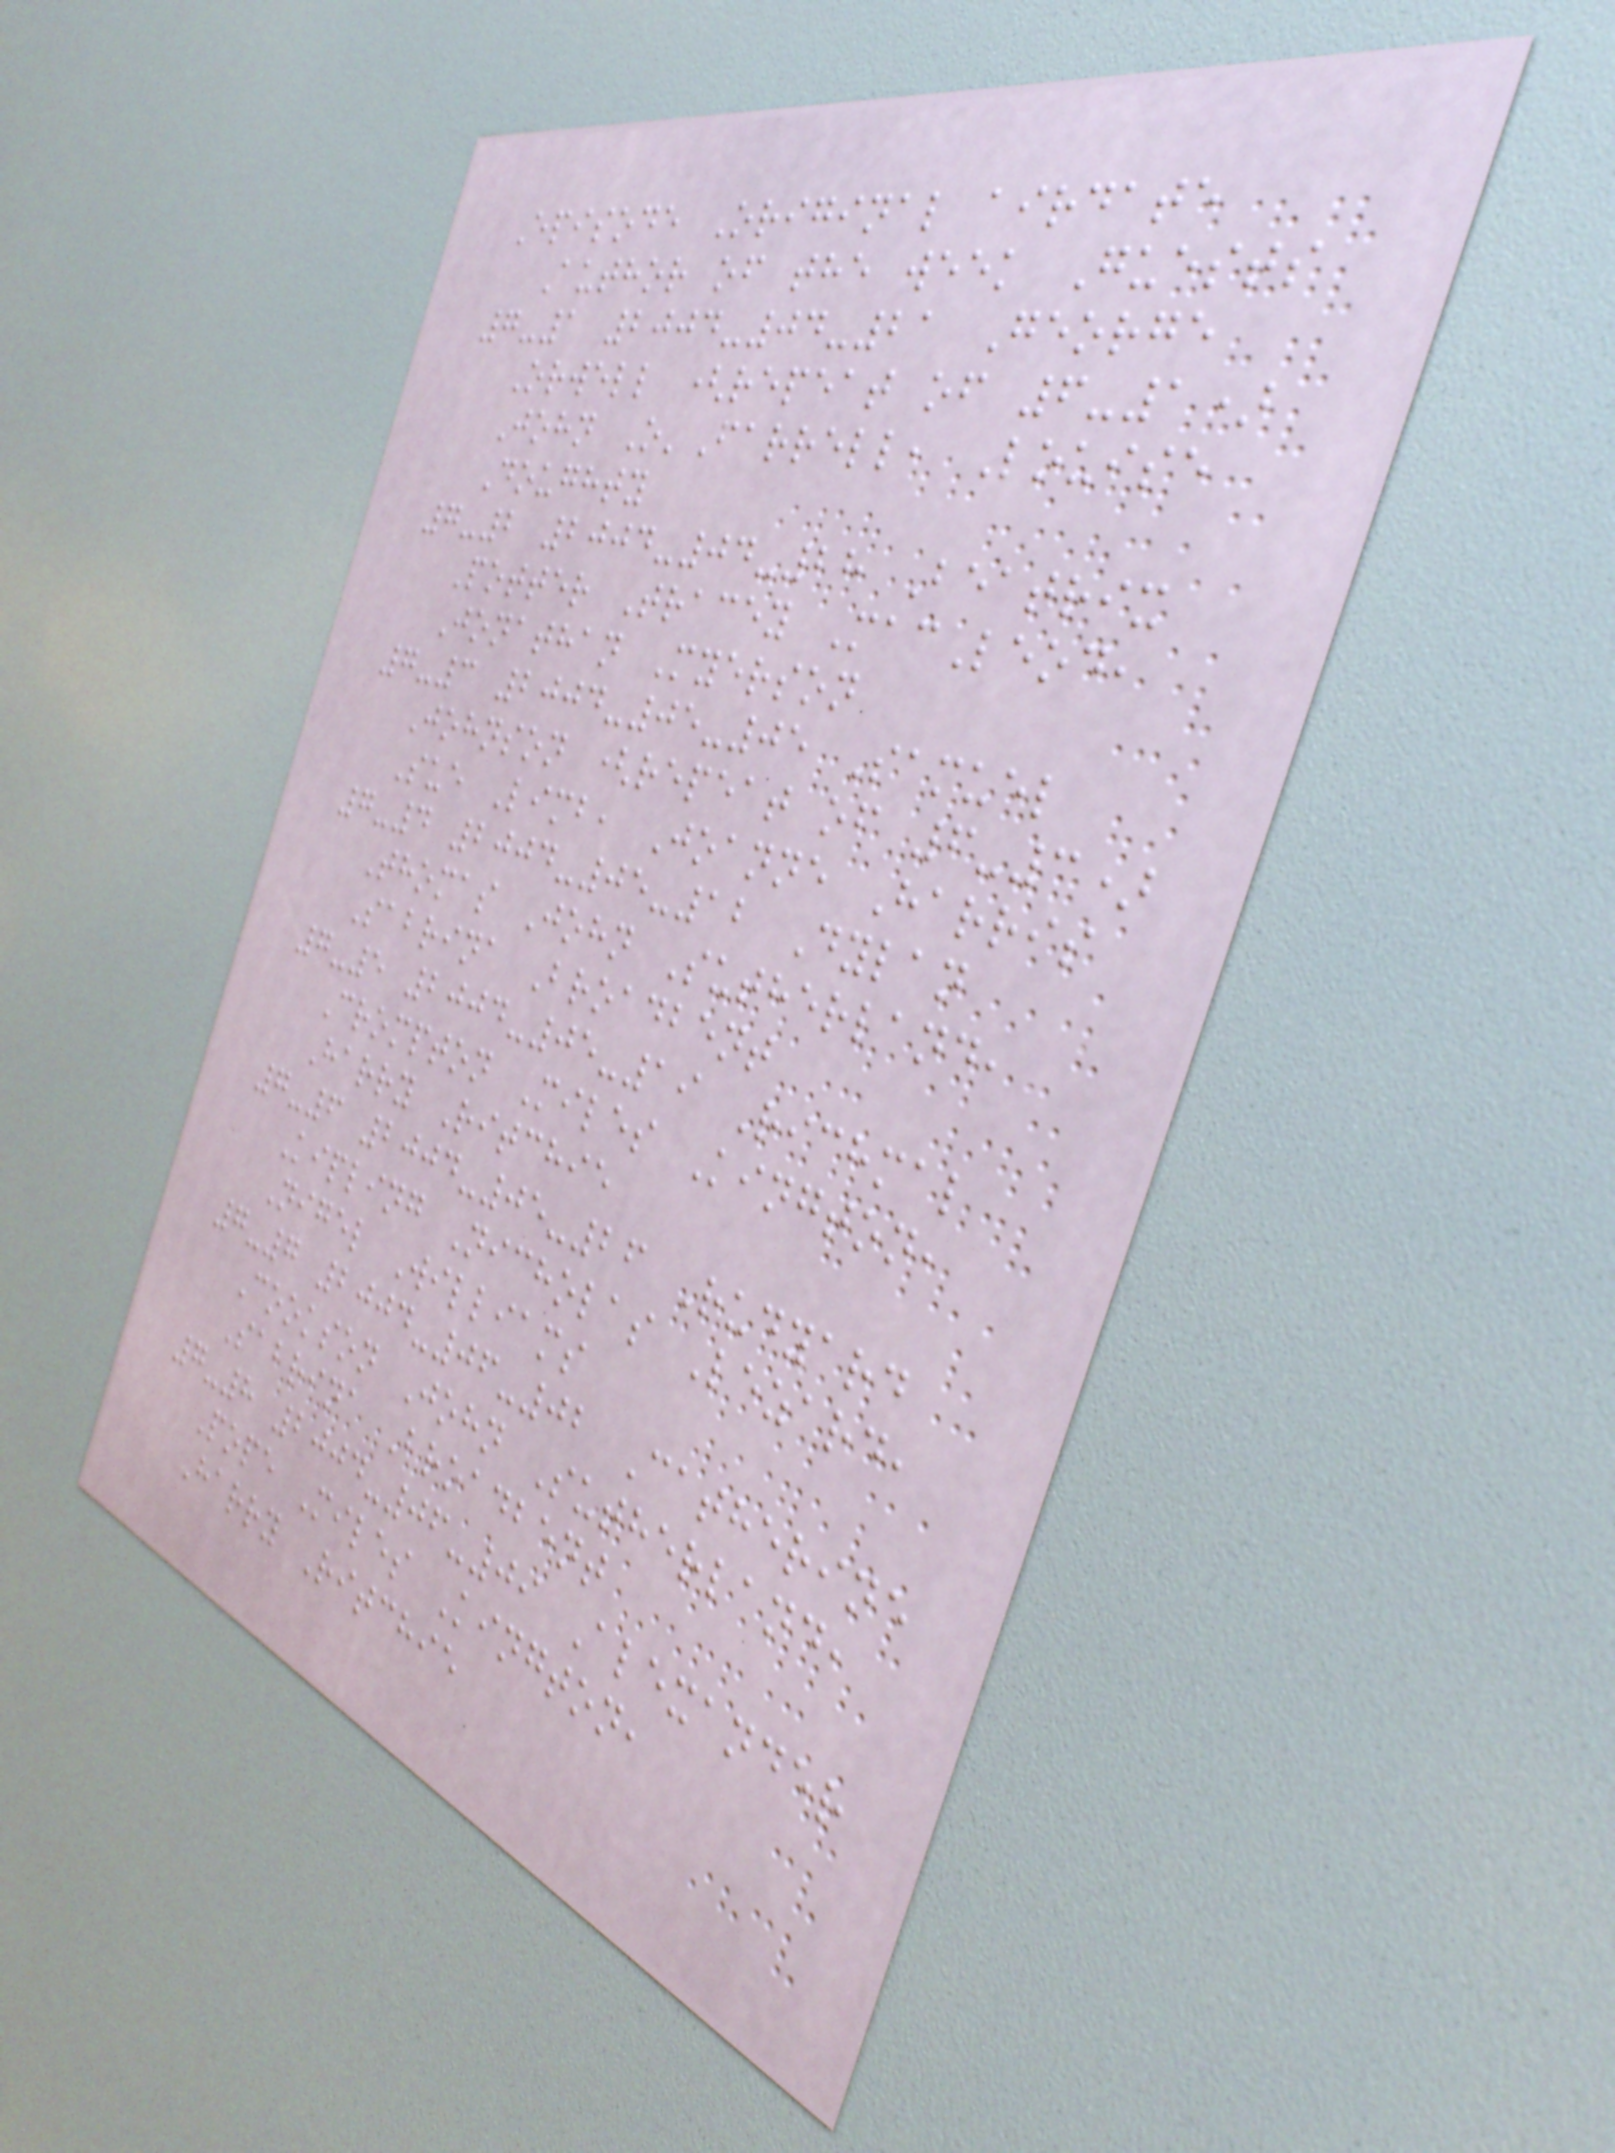Episode Original airdate
Author of the week Guests
7-1 2004-04-21 George
Orwell (repeat of 6-1)
John O'Farrell, Louise
Doughty
7-2 2004-04-28 Beatrix
Potter Tracey MacLeod,
Jonathan Myerson
7-3 2004-05-05 Samuel
Johnson (repeat of 6-3)
Sue Limb, Joanne Harris
7-4 2004-05-12 Dylan
Thomas John Sutherland,
Sabrina Broadbent
7-5 2004-05-19 Richmal
Crompton Miles Kington,
Harry Ritchie
7-6 2004-05-26 Rudyard
Kipling Nicholas Lezard,
Nigel Williams
7-7 2004-06-02 Catherine
Cookson John Sutherland,
Sabrina Broadbent
7-8 2004-06-09 Alexander
Pope Miles Kington,
Harry Ritchie
